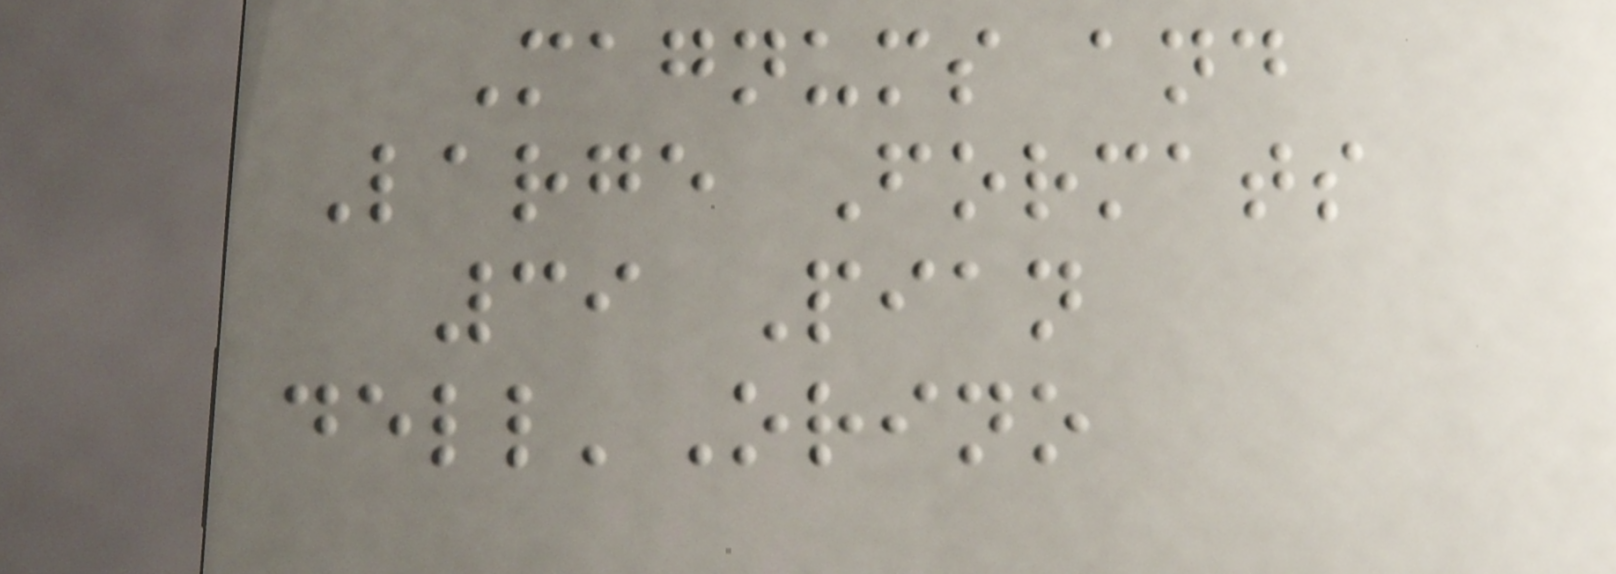Magnums and
Large Formats
39 Pian
dell'Orino
